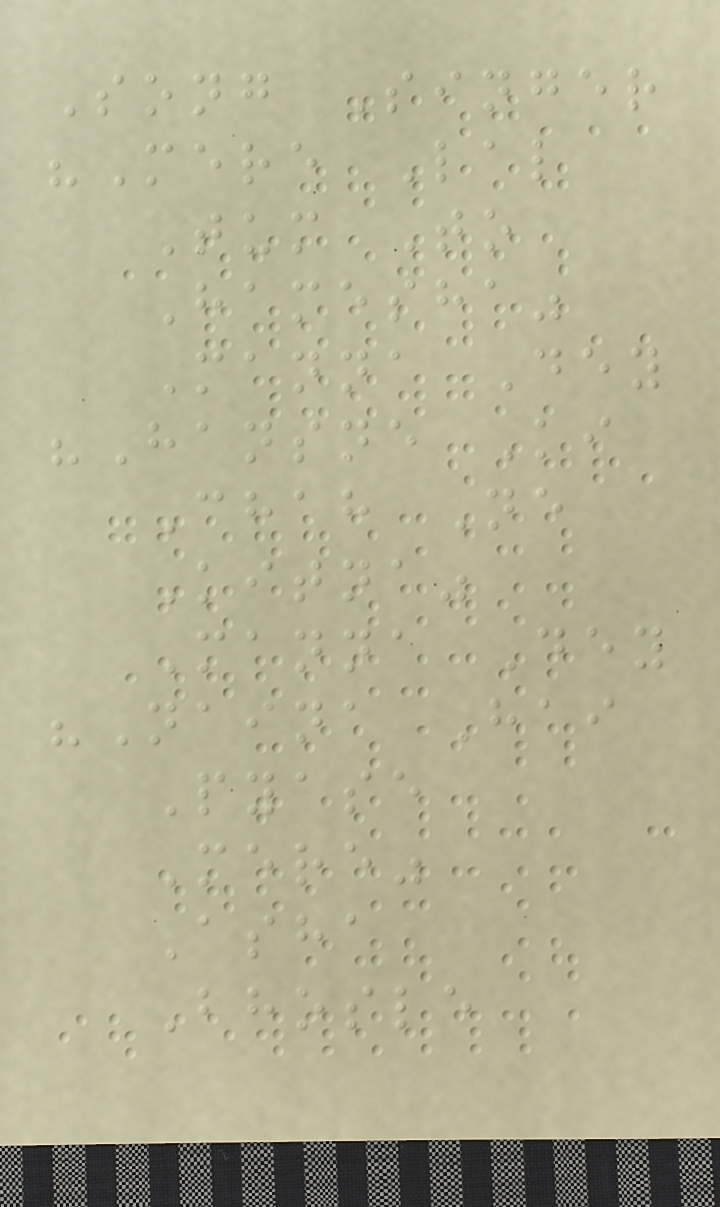Song Singer
"Mere Lal
Tum To
Hamesha"
Manna Dey
"Hansne Ki
Chah Ne
Kitna"
Manna Dey
"Naina Hai
Pyase
Mere"
Asha
Bhosle
